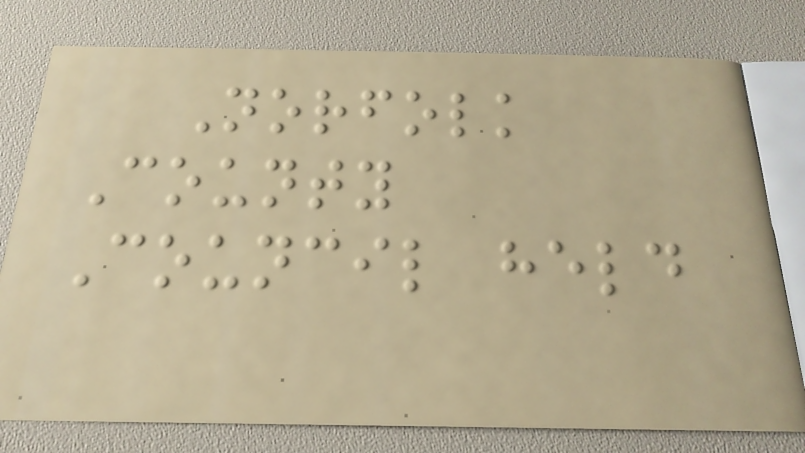Norfolk
County
Council held
